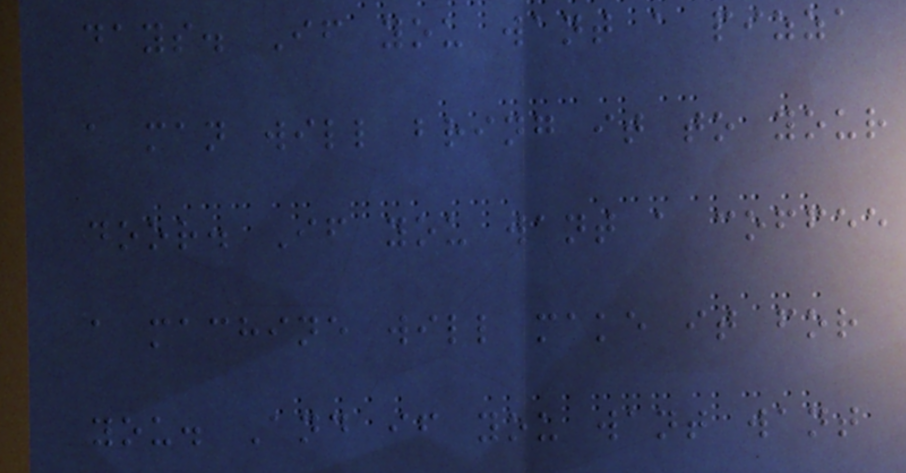days. If you want a pizza
a man will bring it to your
door. If you want a coffee
a machine will make it for
you. And if you want want
